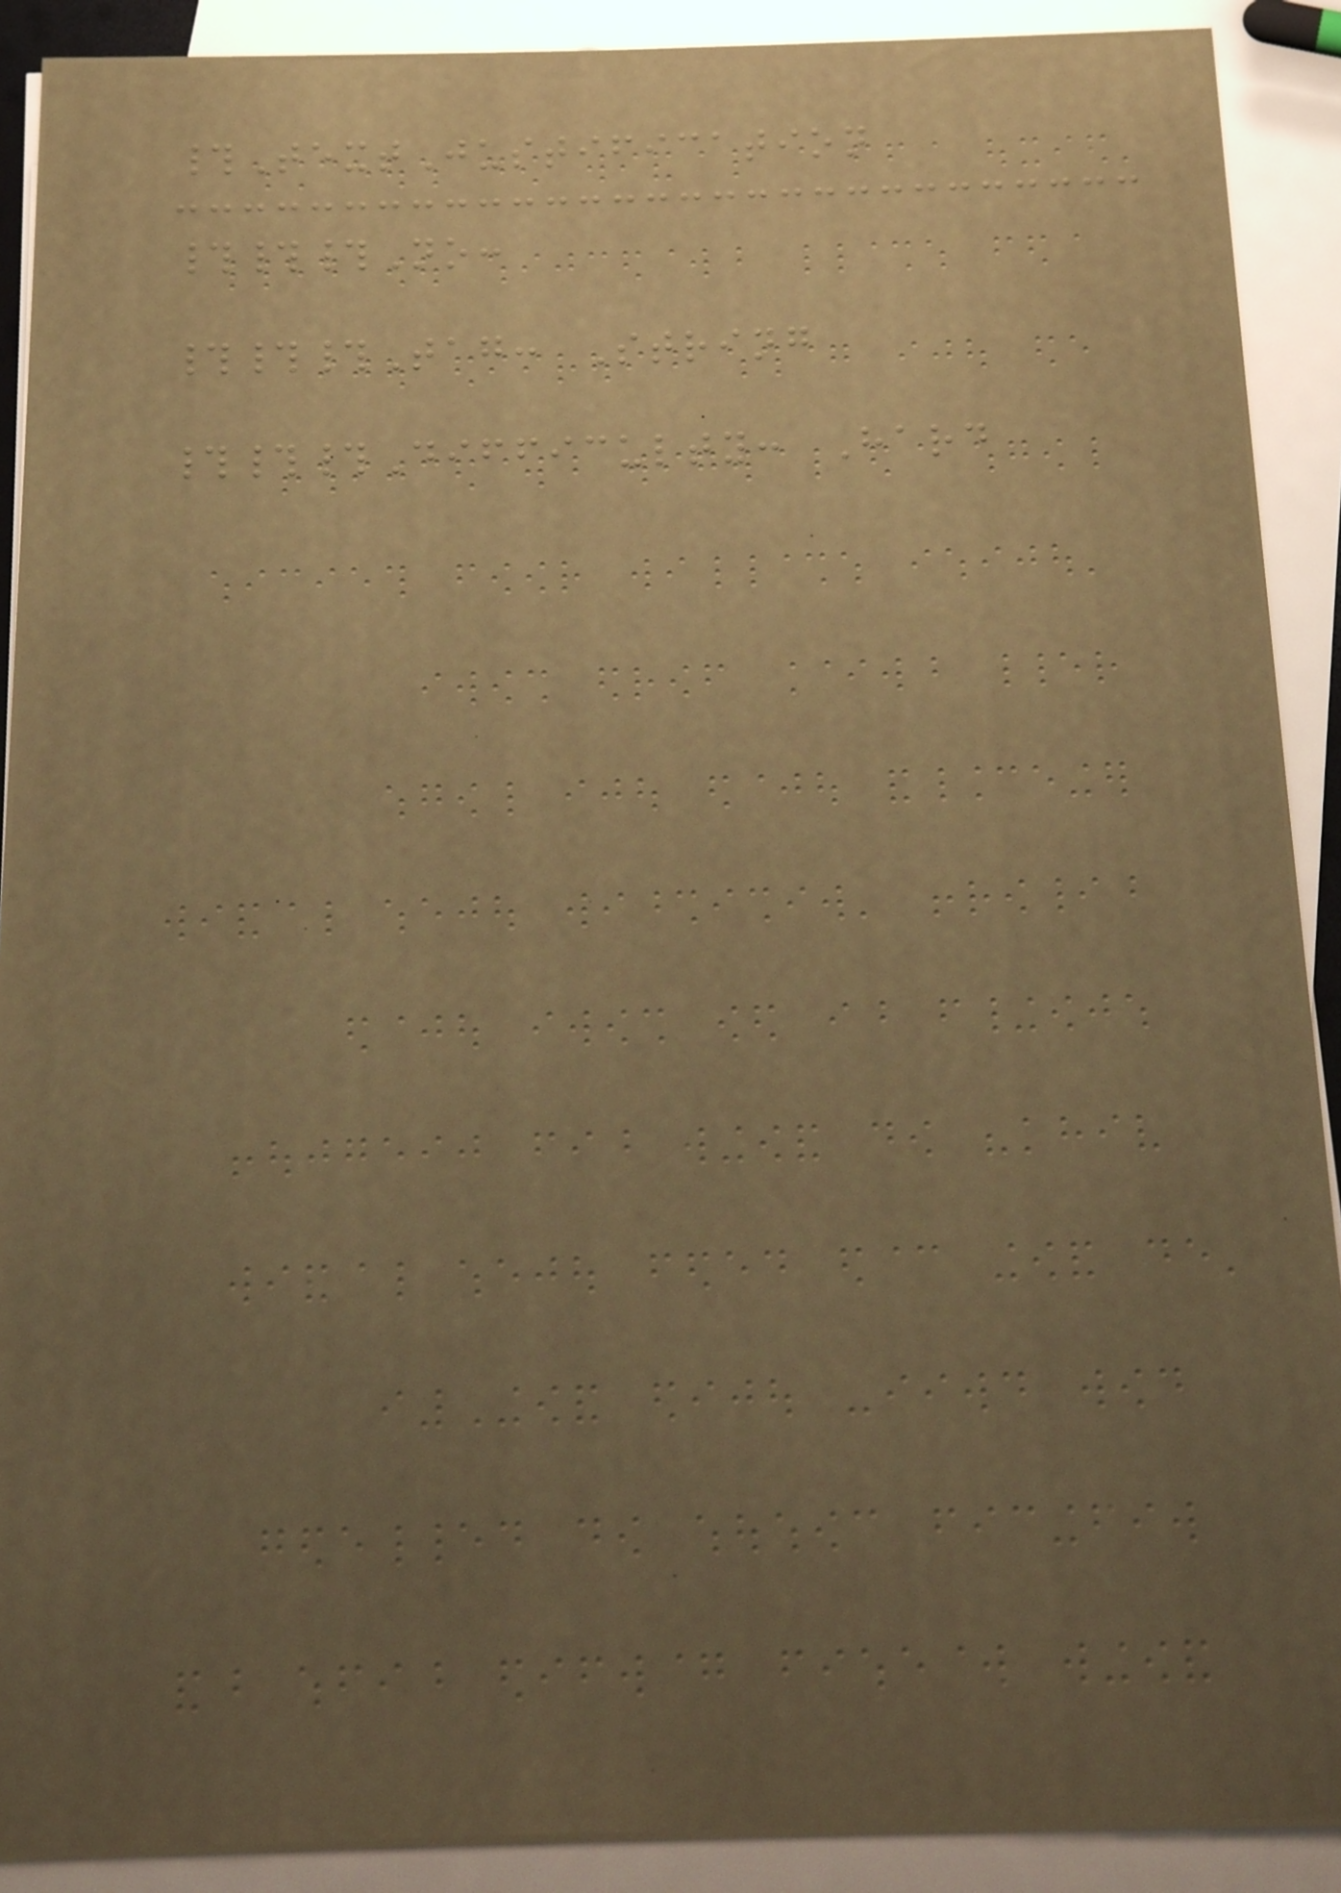#TextJustification
###No:
###Tag: String
###Difficulty: Hard
